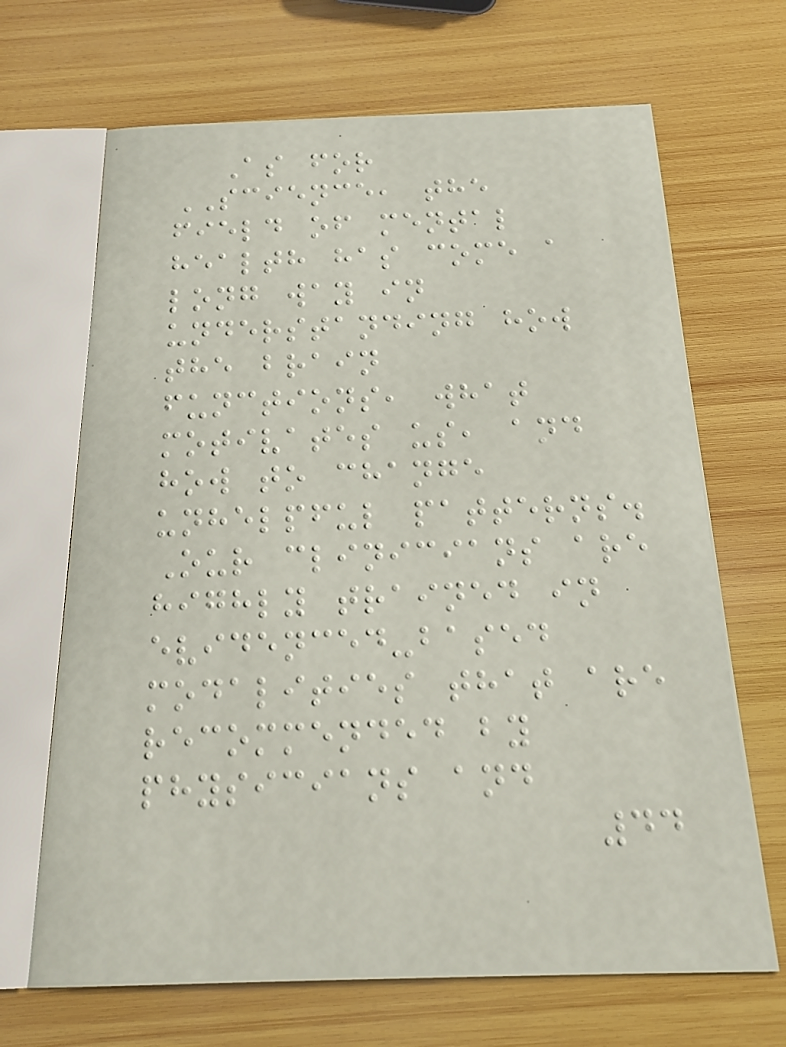As for
SCIENCE, the
field of mental
health has come a
long way in
understanding how
the brain
functions, what
motivates us, and
how to change
unhelpful patterns.
Our clinicians are
highly trained in
evidenced-based
modalities that are
recommended by
physicians and
44
